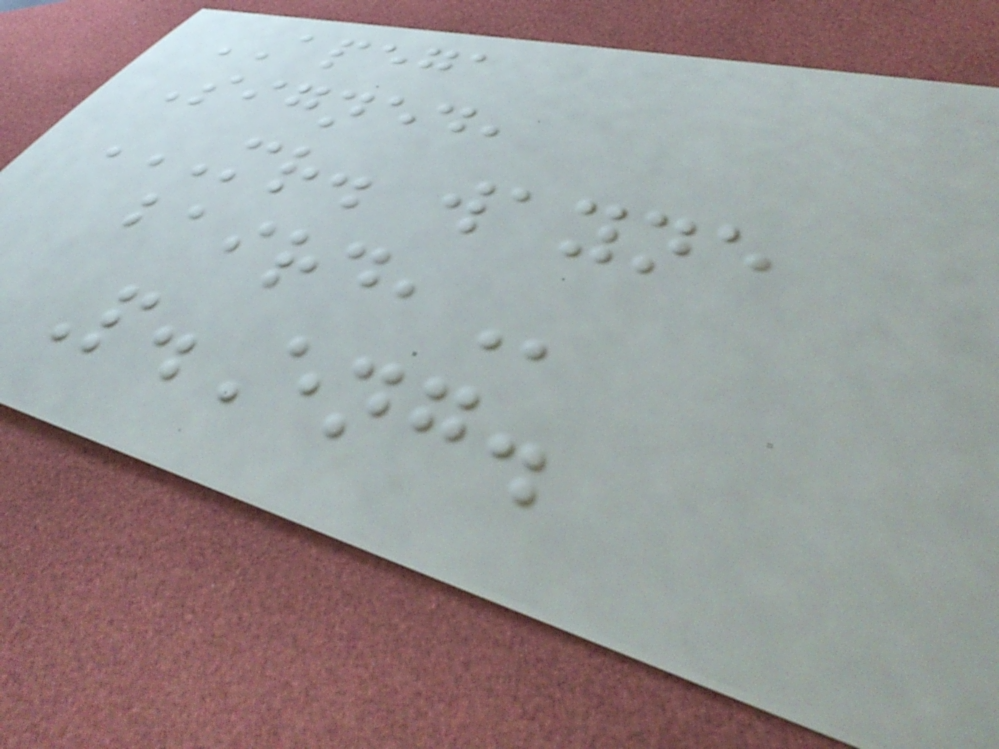APEGA
Signed,
MR. WAYNE
BAIRD,
P.Eng.
